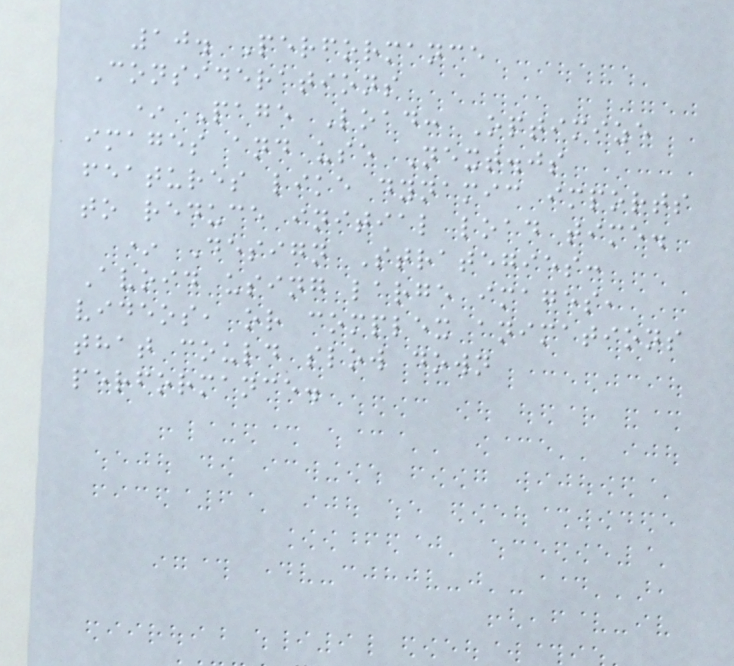10. Performance
Considerations
* Page Load: Optimize
images and use Next.js
features like dynamic imports
to reduce initial load time.
* Design Strategies:
Avoid using large images,
videos, or complex animations
that could slow down
performance.
